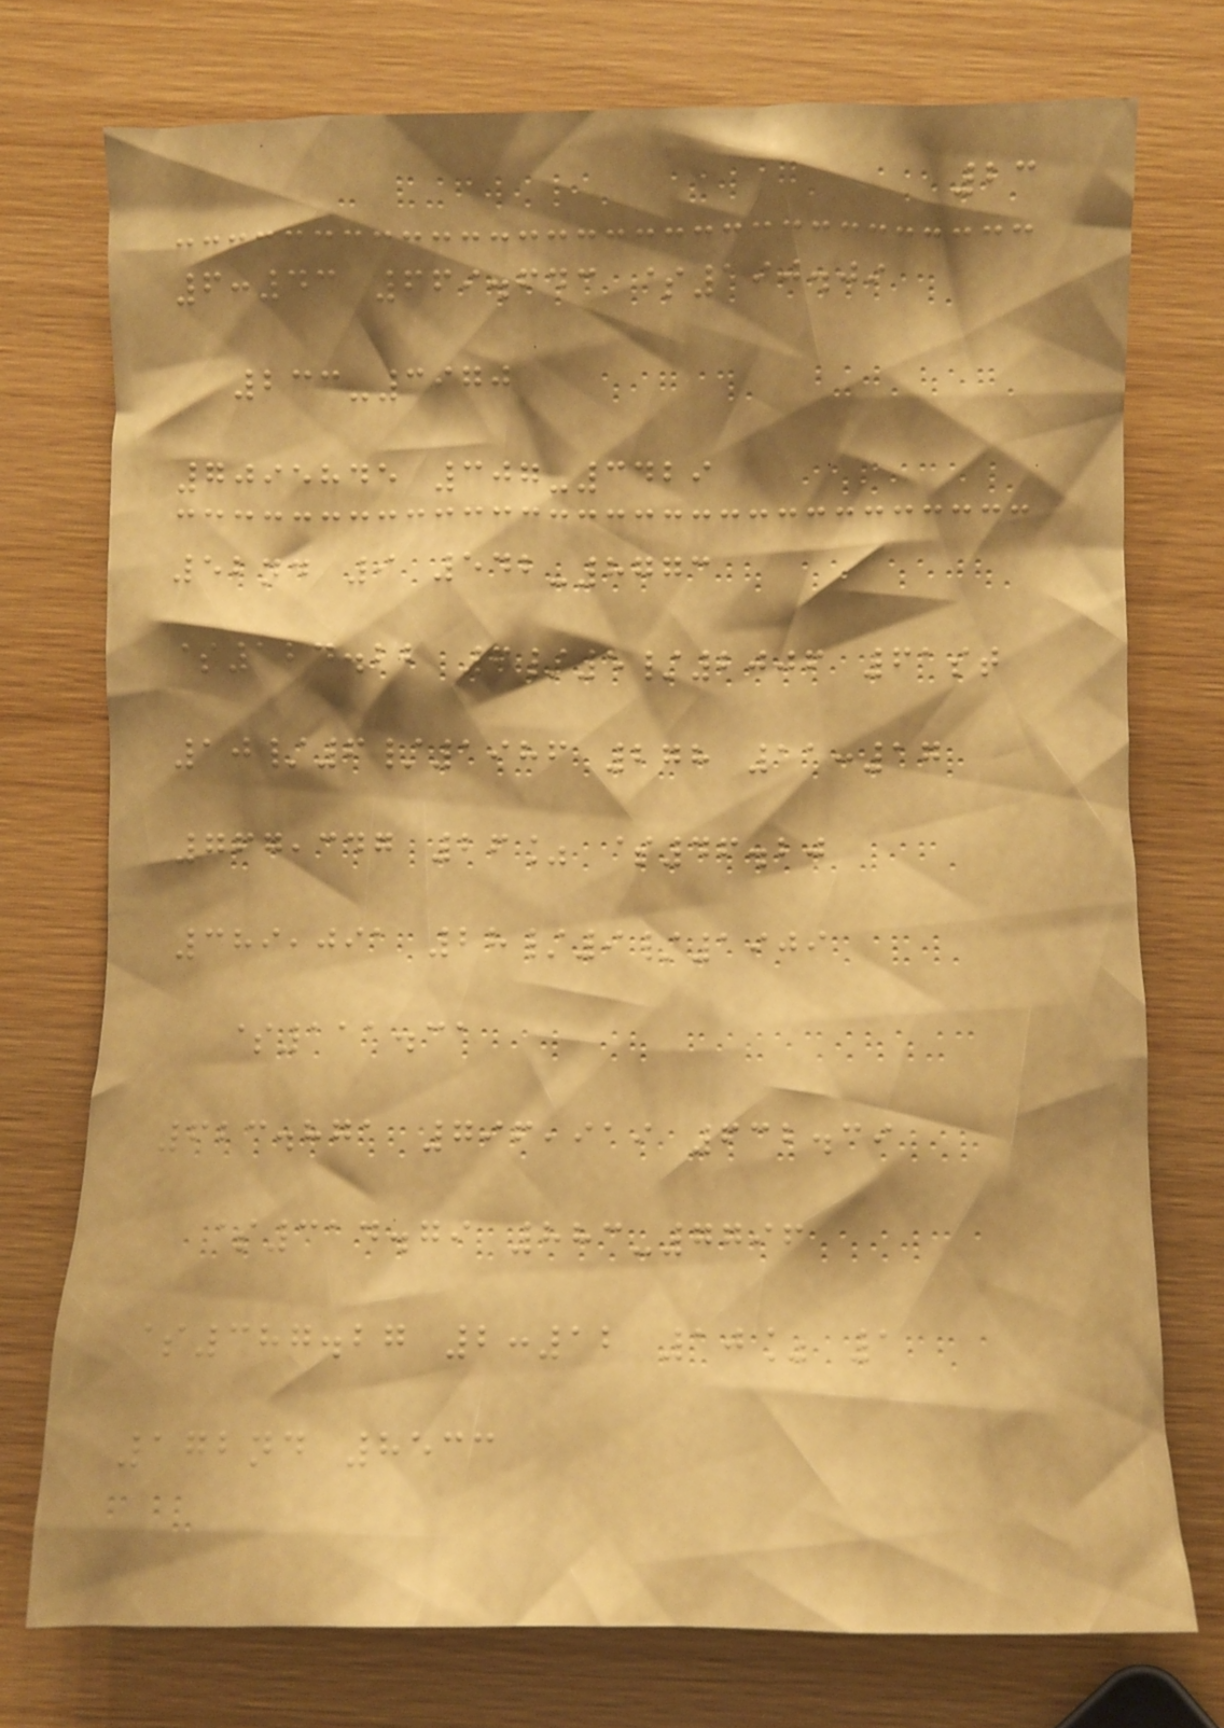23
6:43 669.643 $190.09
233-3970
7095845 307-3429
52nd 9 542-8773
$124.22 6/5/2006 61st
10/6/1986 278 11:17
767,347 26% $46.20
389,091 28/9/1909
$111.31
623.871 796,919 632.39
$314.79 883-7796
$387.27 2:12 10% 1
172nd 8533
